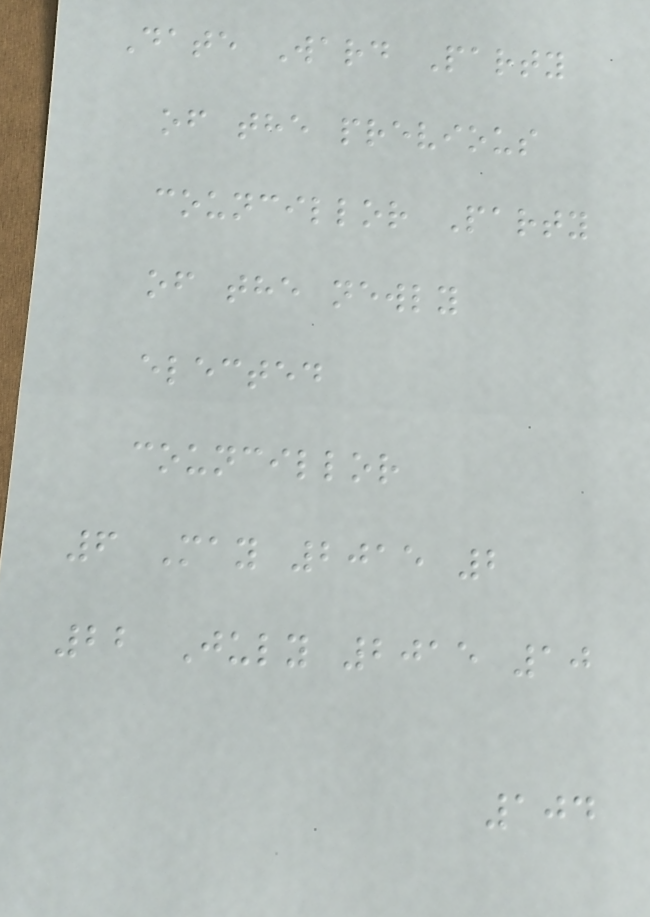Date Ward Party
of the previous
councillor Party
of the newly
elected
councillor
6 May 2015 2
22 July 2015 10
104
